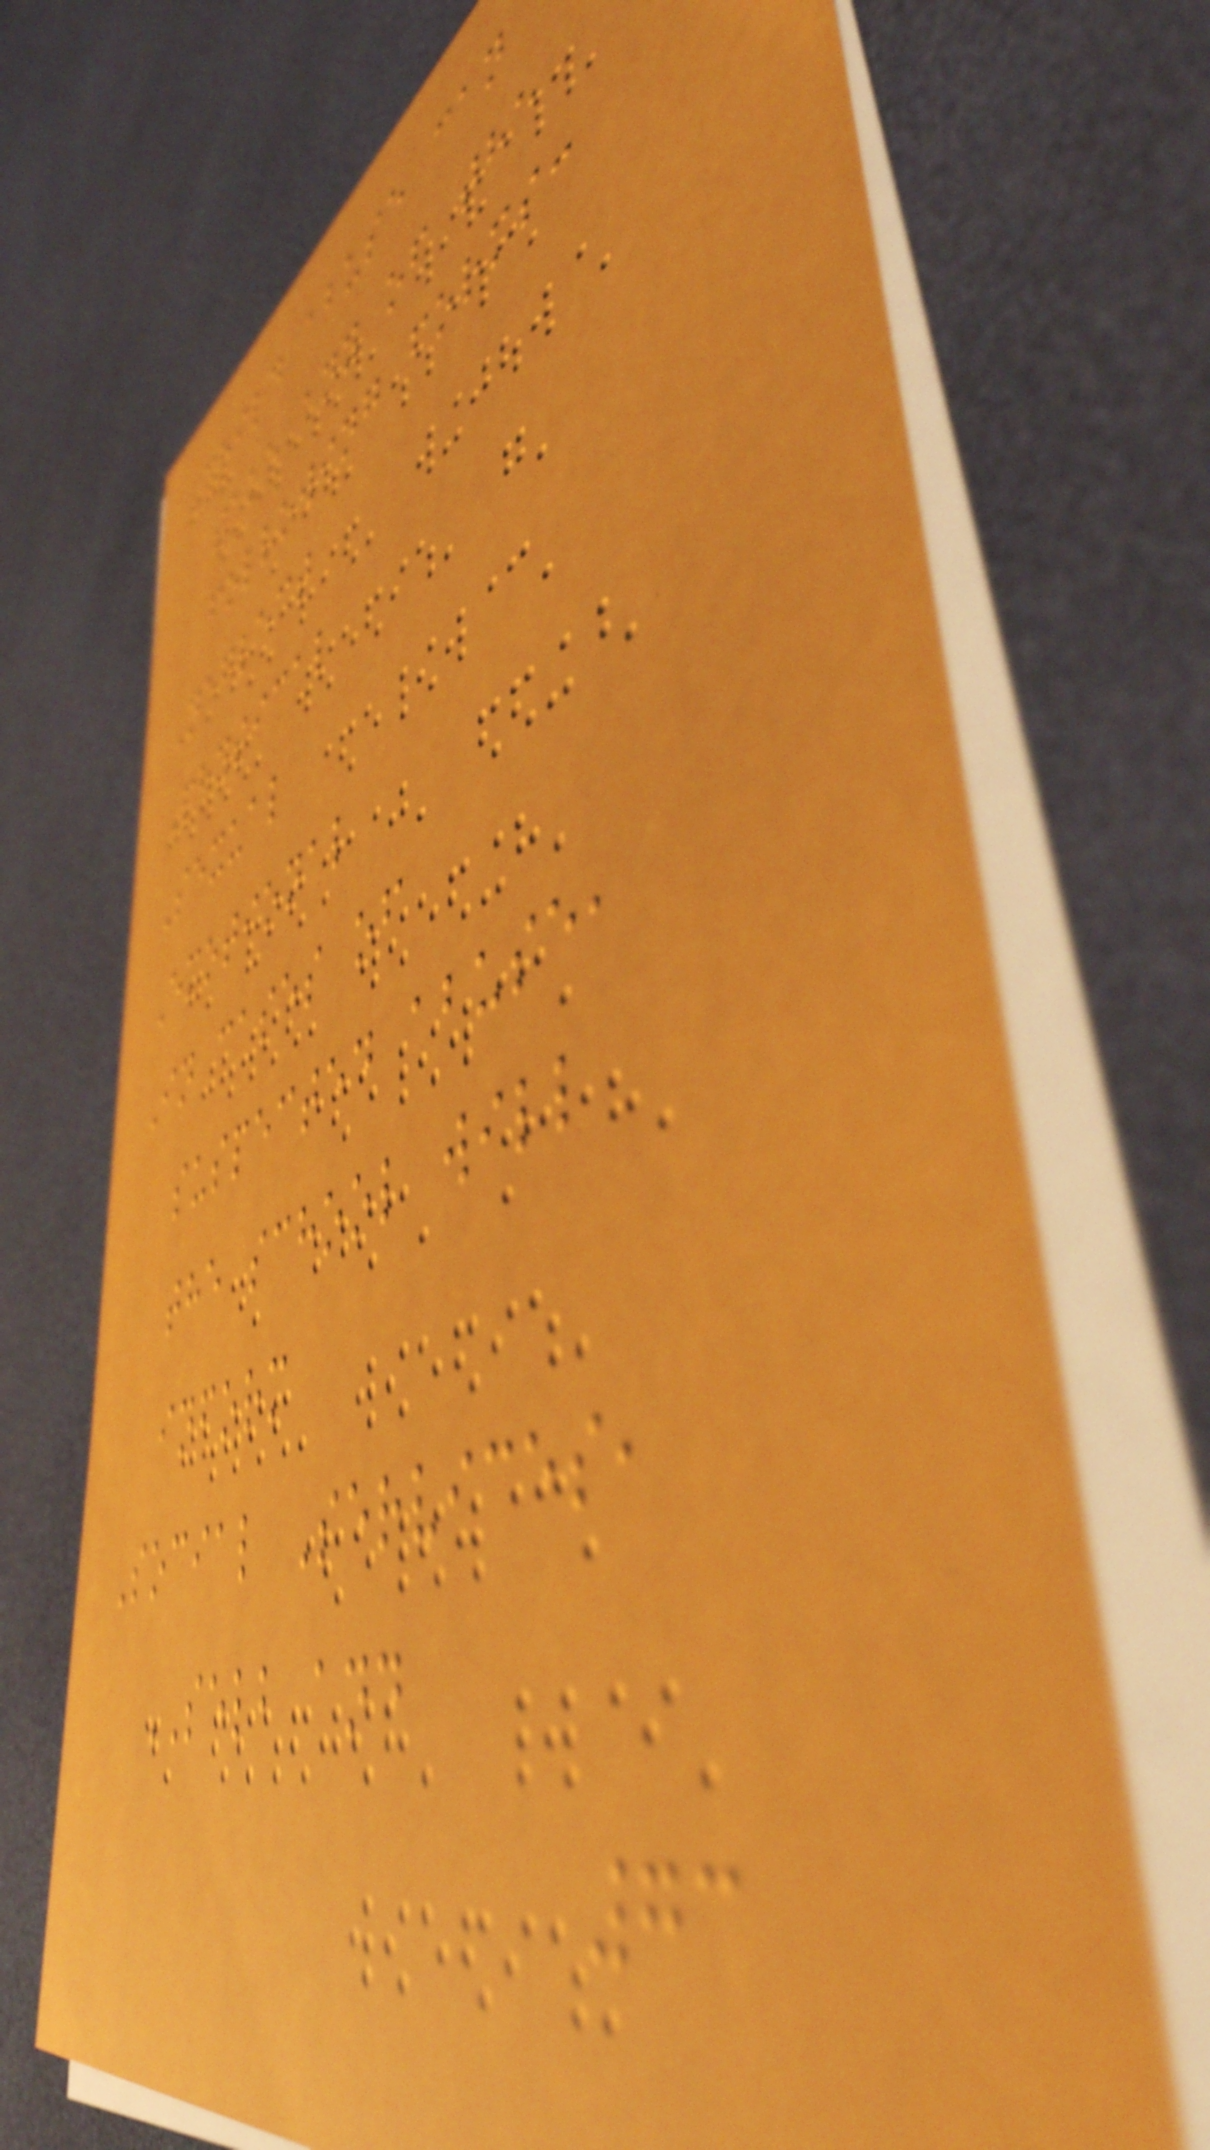Child abuse can
take any of the
following forms:
Neglect
Physical
Sexual
Emotional
In cases of
suspected abuse,
the school will
inform
Social Services,
SELB and
73
